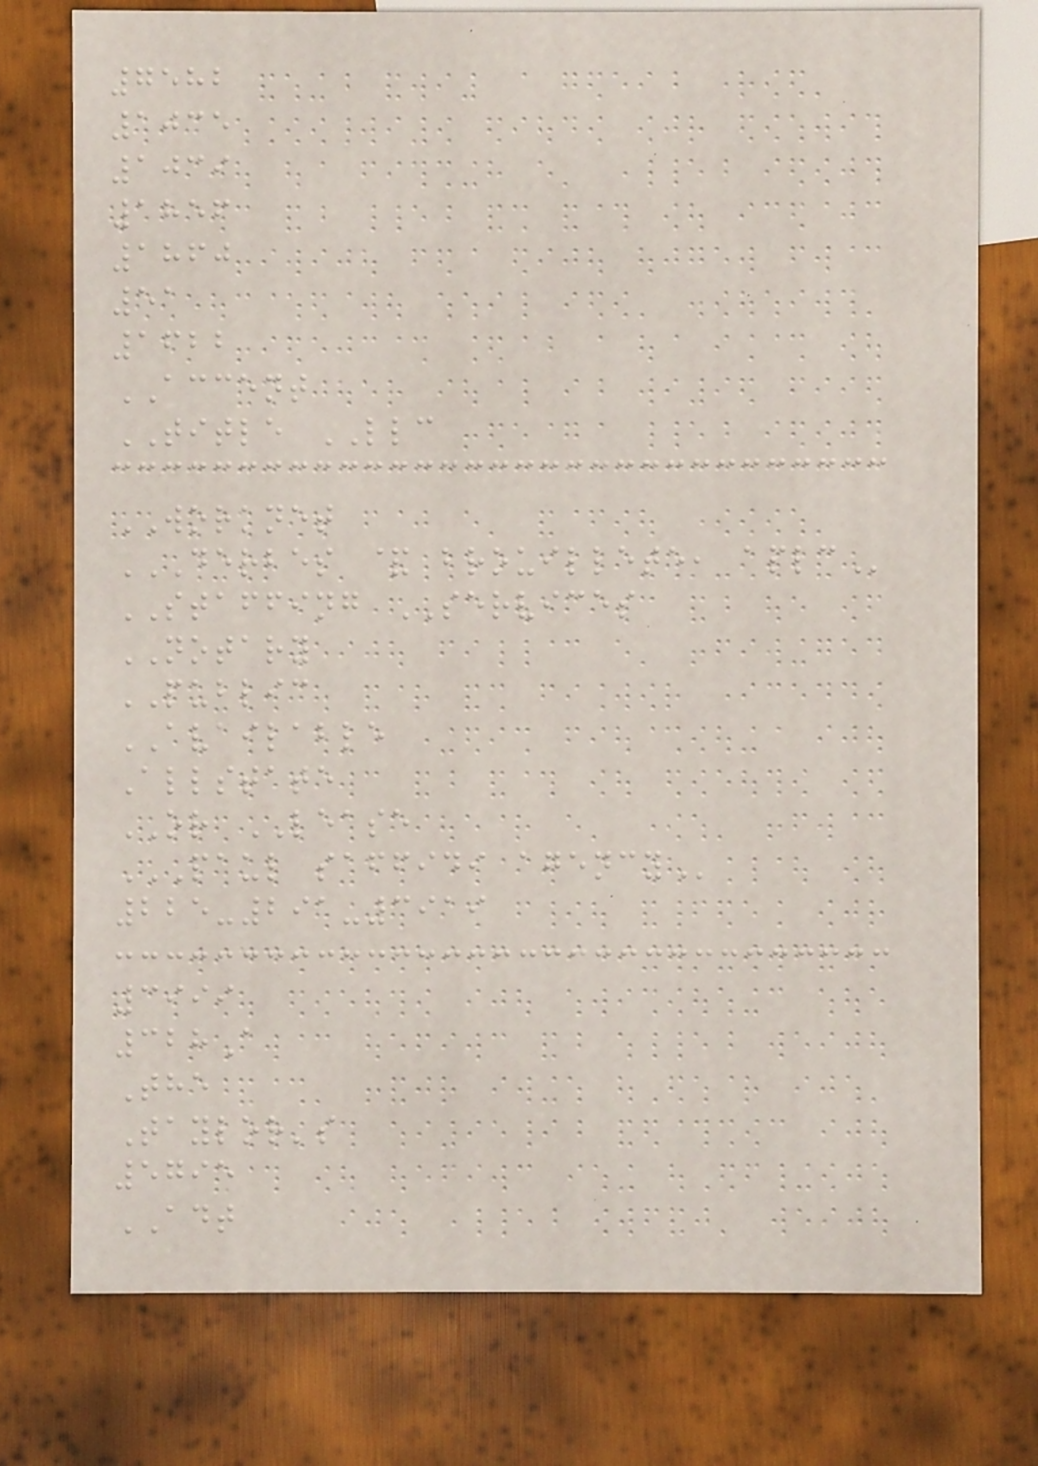7582
1035
1039
1856
1860
51
1622
ACCENT
TITLE LLC
WORKNET
DERBES & BROUILLETE, APLC
STAFFING SERVICES
NOTARY
PUBLIC
AVAILABLE
Allstate
OR LEASE
PAUL SAFFIDI AGENCY
225-291-3919
3999
328A
The
Taylor's
5795
ADT
